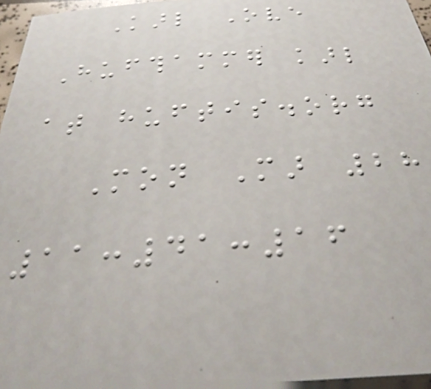Karl Ove
Hufthammer karl
at huftis.org
Mon Mar 28
11:41:16
